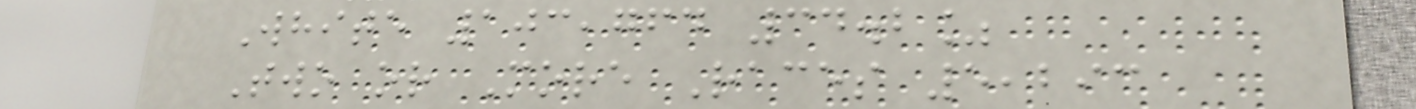White 103,764 34.2%
Two or More Races 5,293
